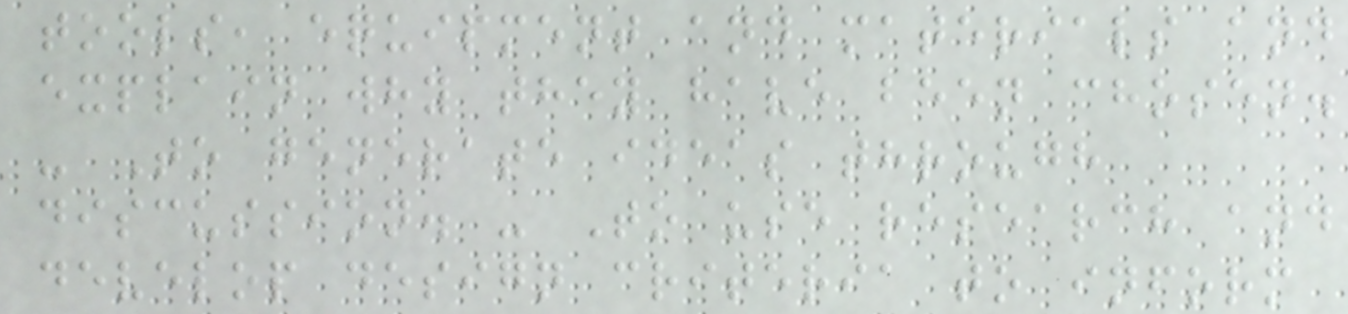tools, equipment and materials and
explain why they have been chosen.
- To generate ideas through
discussion. - To use research and
develop design criteria to inform
